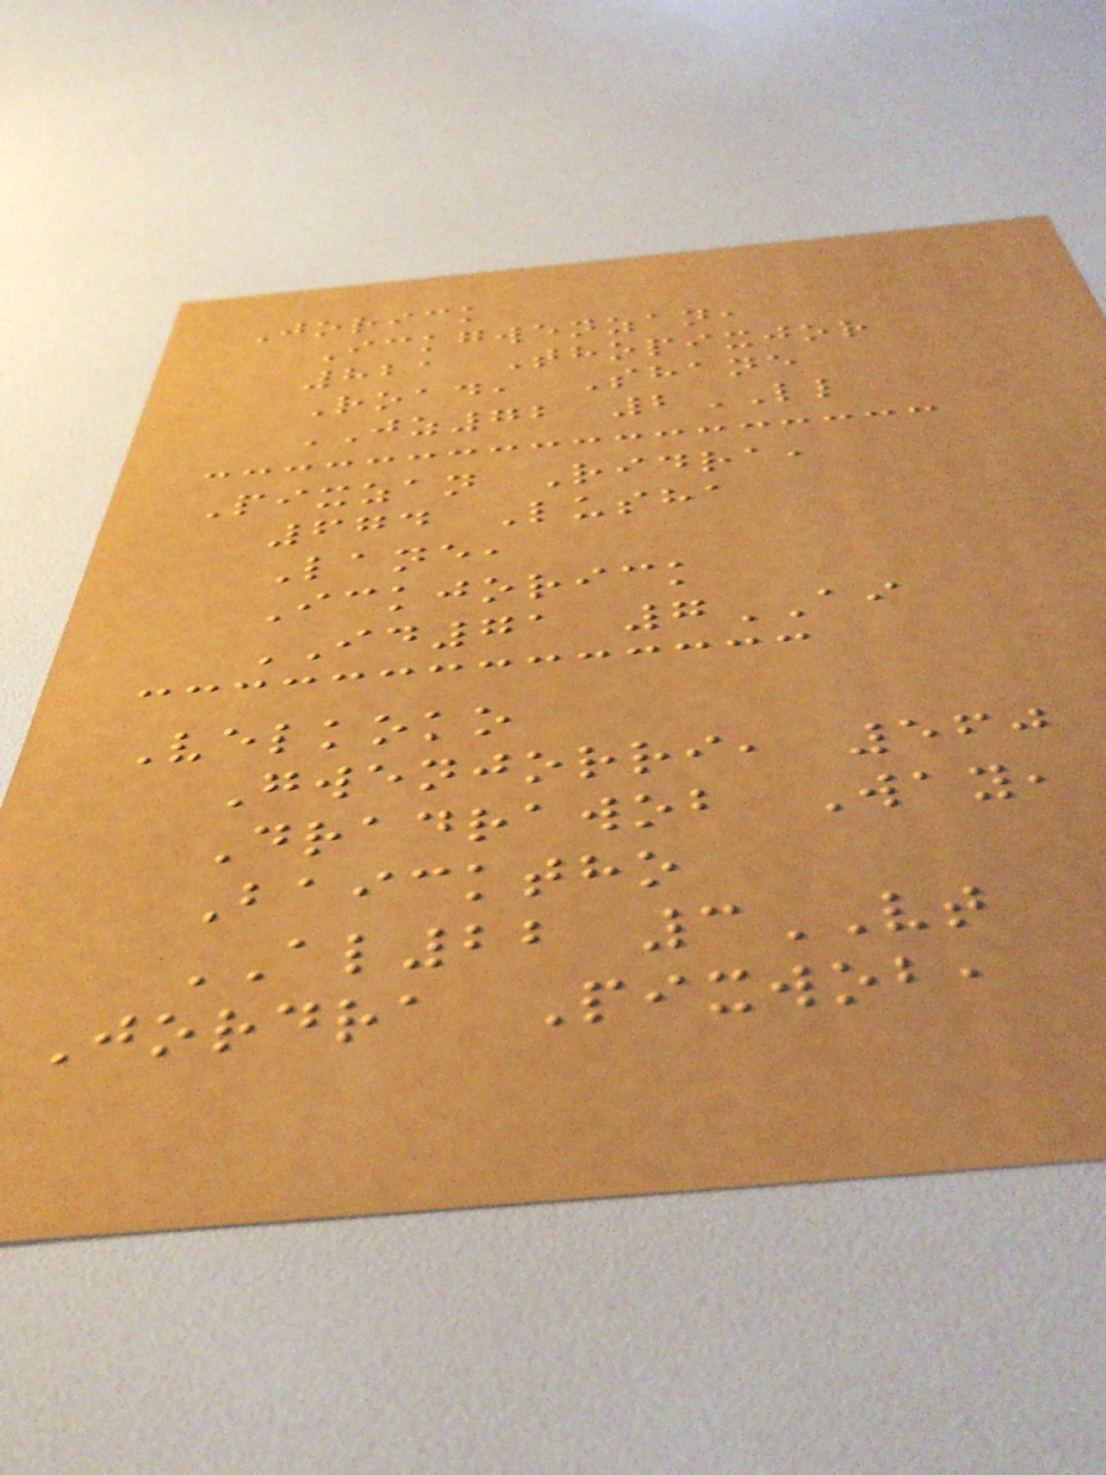Jorick
Ickgwenzan,
821 Thopixjor
Road, Shane
JZ72 2LL
Pixzan Ridra,
674 Lusha
Lane,
Ickjorick
ID71 7AI
Velkoko
Gwenjorri, 560
Dradrawob Way,
Baicktho
AL22 3VT
Jordra Pixwob,
